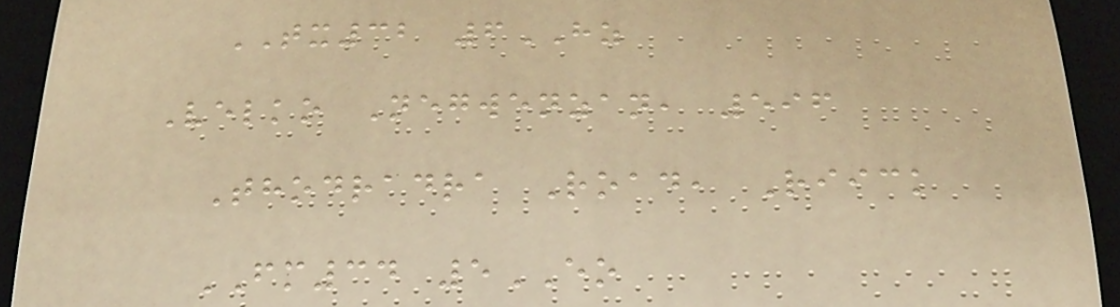TX32 6HZ
Velko Negwenzan, 596
Thodradra Road, Riick
FM34 5EO
